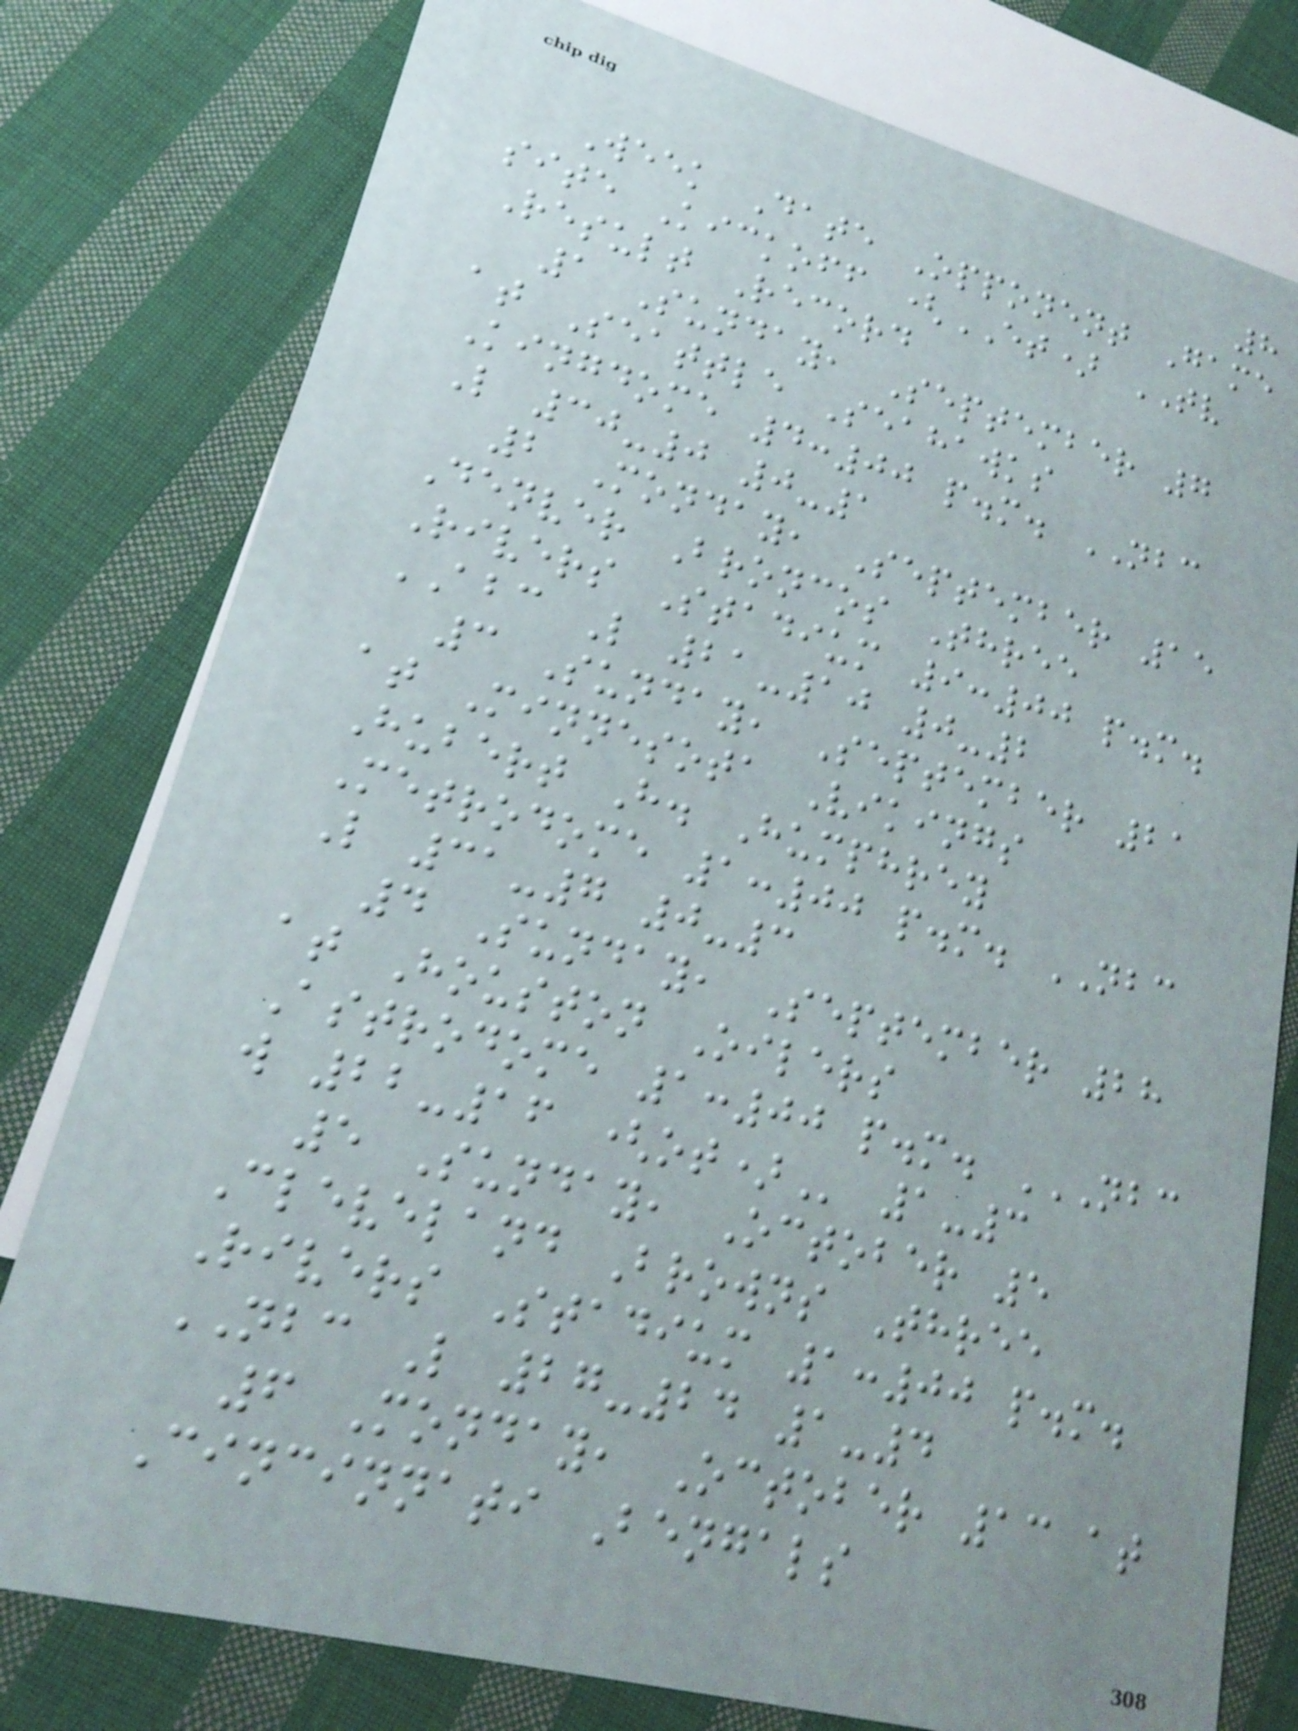8
Week Date Opponent Game
site Kickoff (ET) TV
Result Record
1 Sunday, September 7
at Seattle Seahawks
Kingdome 4:00 p.m. NBC
L 30-0 0-1
2 Monday, September 15
Denver Broncos Three
Rivers Stadium 9:00 p.m.
ABC L 21-10 0-2
3 Sunday, September 21
at Minnesota Vikings
Hubert H. Humphrey
Metrodome 1:00 p.m. NBC
L 31-7 0-3
4 Sunday, September 28
at Houston Oilers
Astrodome 1:00 p.m. NBC
W 22-16 (OT) 1-3
5 Sunday, October 5
Cleveland Browns Three
Rivers Stadium 1:00 p.m.
NBC L 27-24 1-4
6 Monday, October 13 at
Cincinnati Bengals
